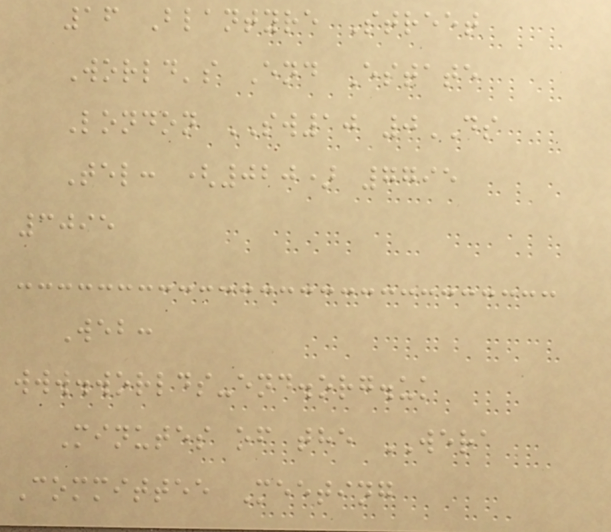16 Blantyre Street
World's End Estate
London SW10 0DS
Tel: (020) 7795
3095
Web:
www.worlds-end.org.uk
Minutes of the WERA
Committee Meeting
